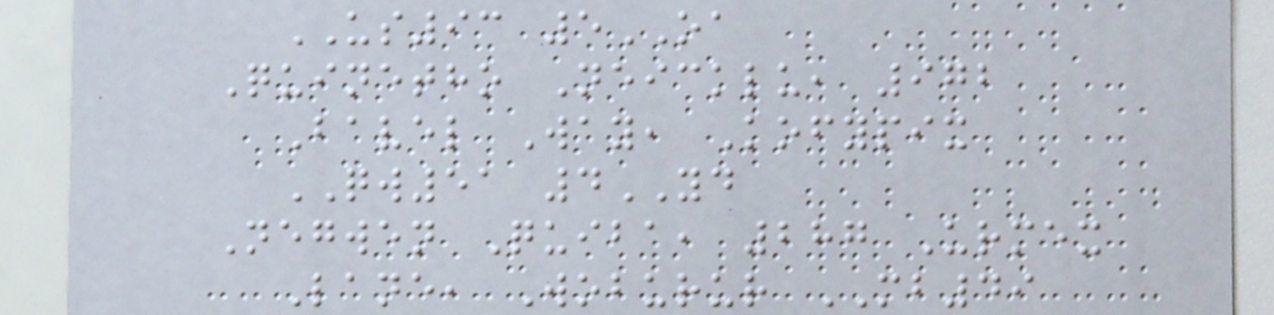US93 5OA
Quinetho Neicklu, 972
Bavel Way, Kofypix
QW51 4YD
Negwen Quiba, 287 Urmex
Lane, Woburur MB49
